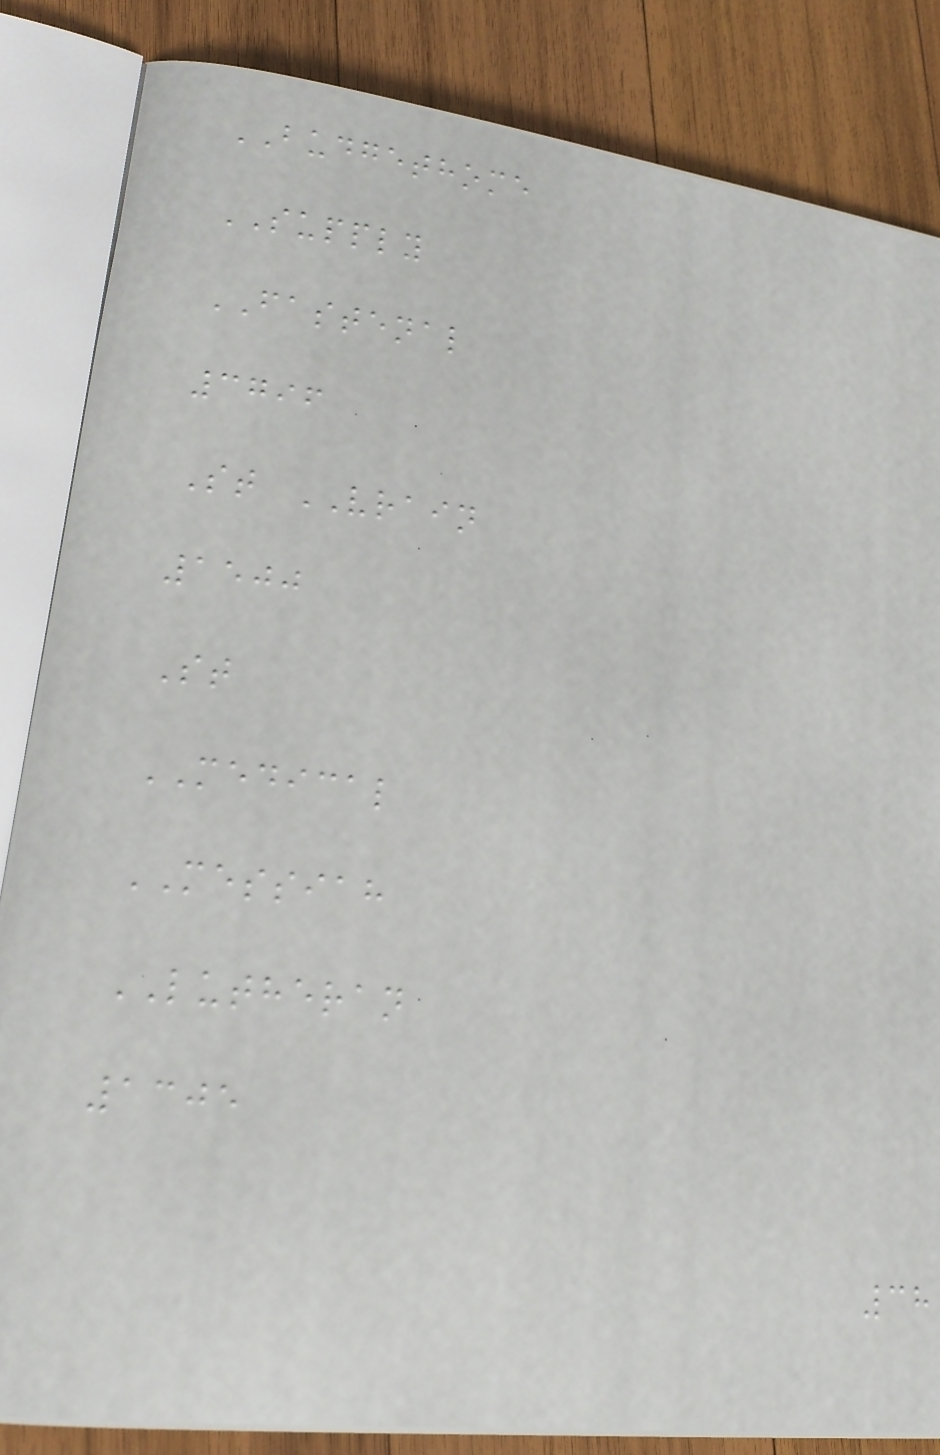BUDGETHOME
SUPPLY
FASTENAL
3796
St VRAIN
1500
St
MEDICAL
MESSIAH
LUTHERAN
1305
38
